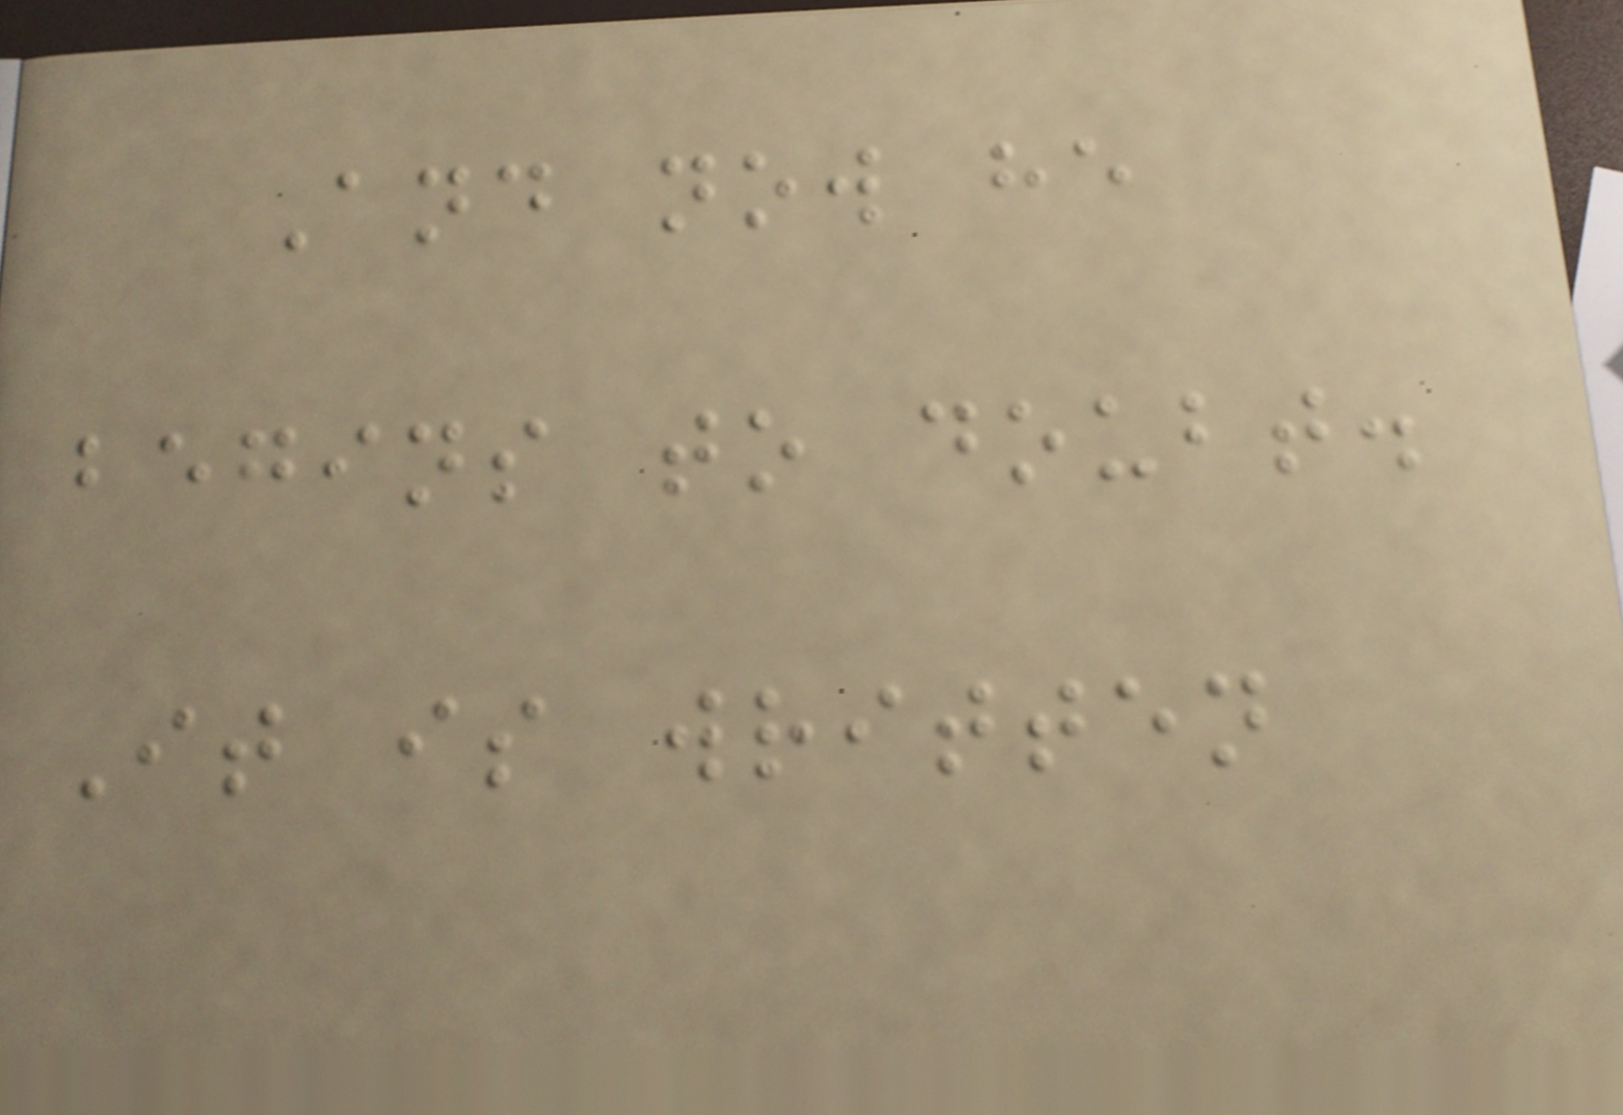And now he
begins to doubt.
It is written
